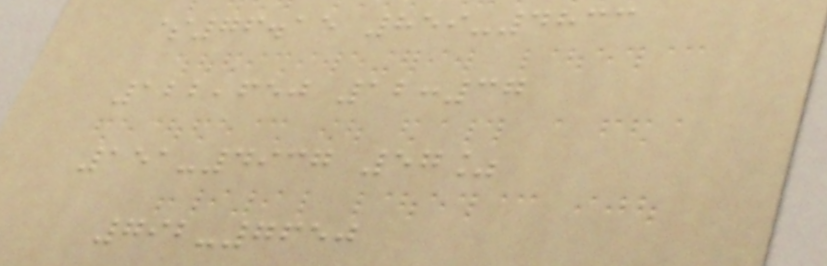$76.15 859-4833
122,650 12:37
151-4937 57%
792-7650
